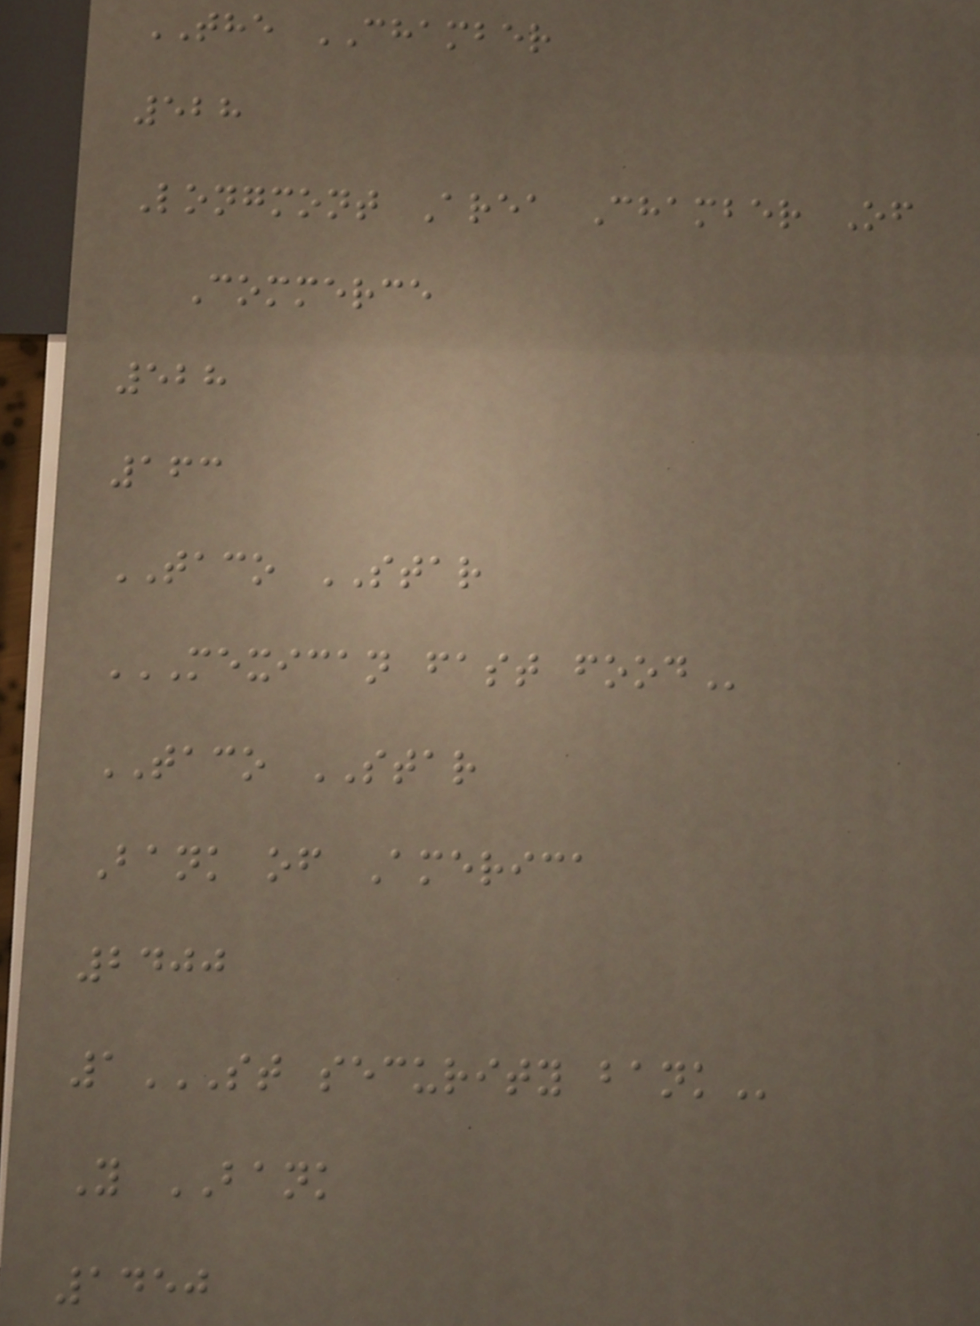THE CHAMBER
528
Longmont Area Chamber Of
Commerce
528
163
TACO STAR
MEXICAN FAST FOOD
TACO STAR
Bank of America
2400
1ST SECURITY BANK
Y BANK
1450
